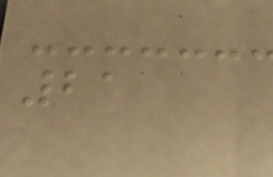21
